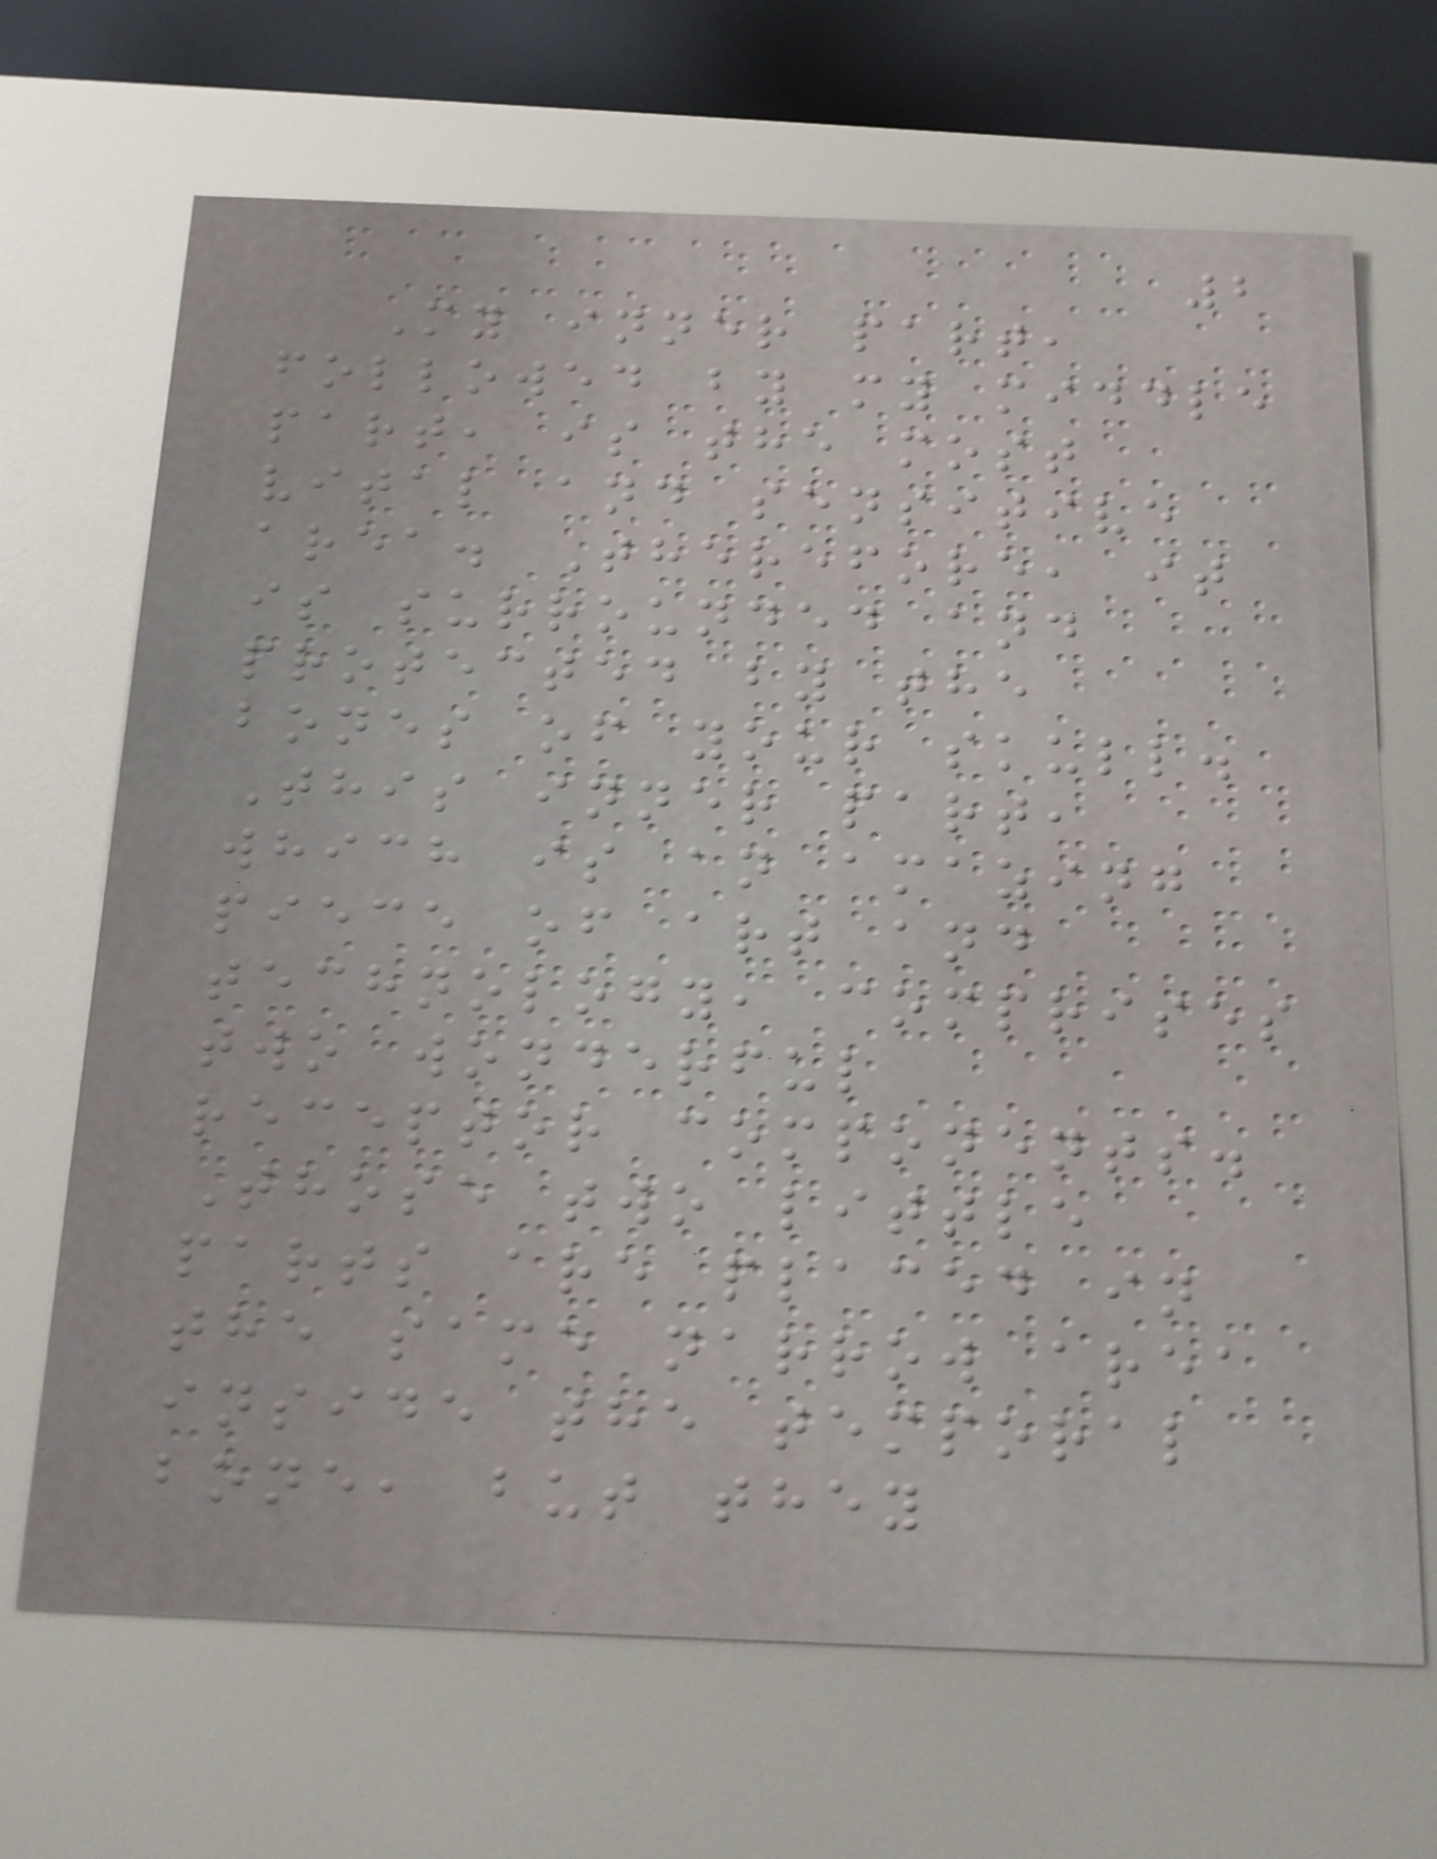2
My inner part,
followed by my middle
part, is the most
vital and sensitive
area. Therefore, it
is surrounded and
protected by the
bones of your skull.
This inner part,
which is an amazing
piece of art and
technology, comprises
two wonderful
receptor components.
Those two little
parts are placed in
the same narrow area
inside the temporal
bone, but they
